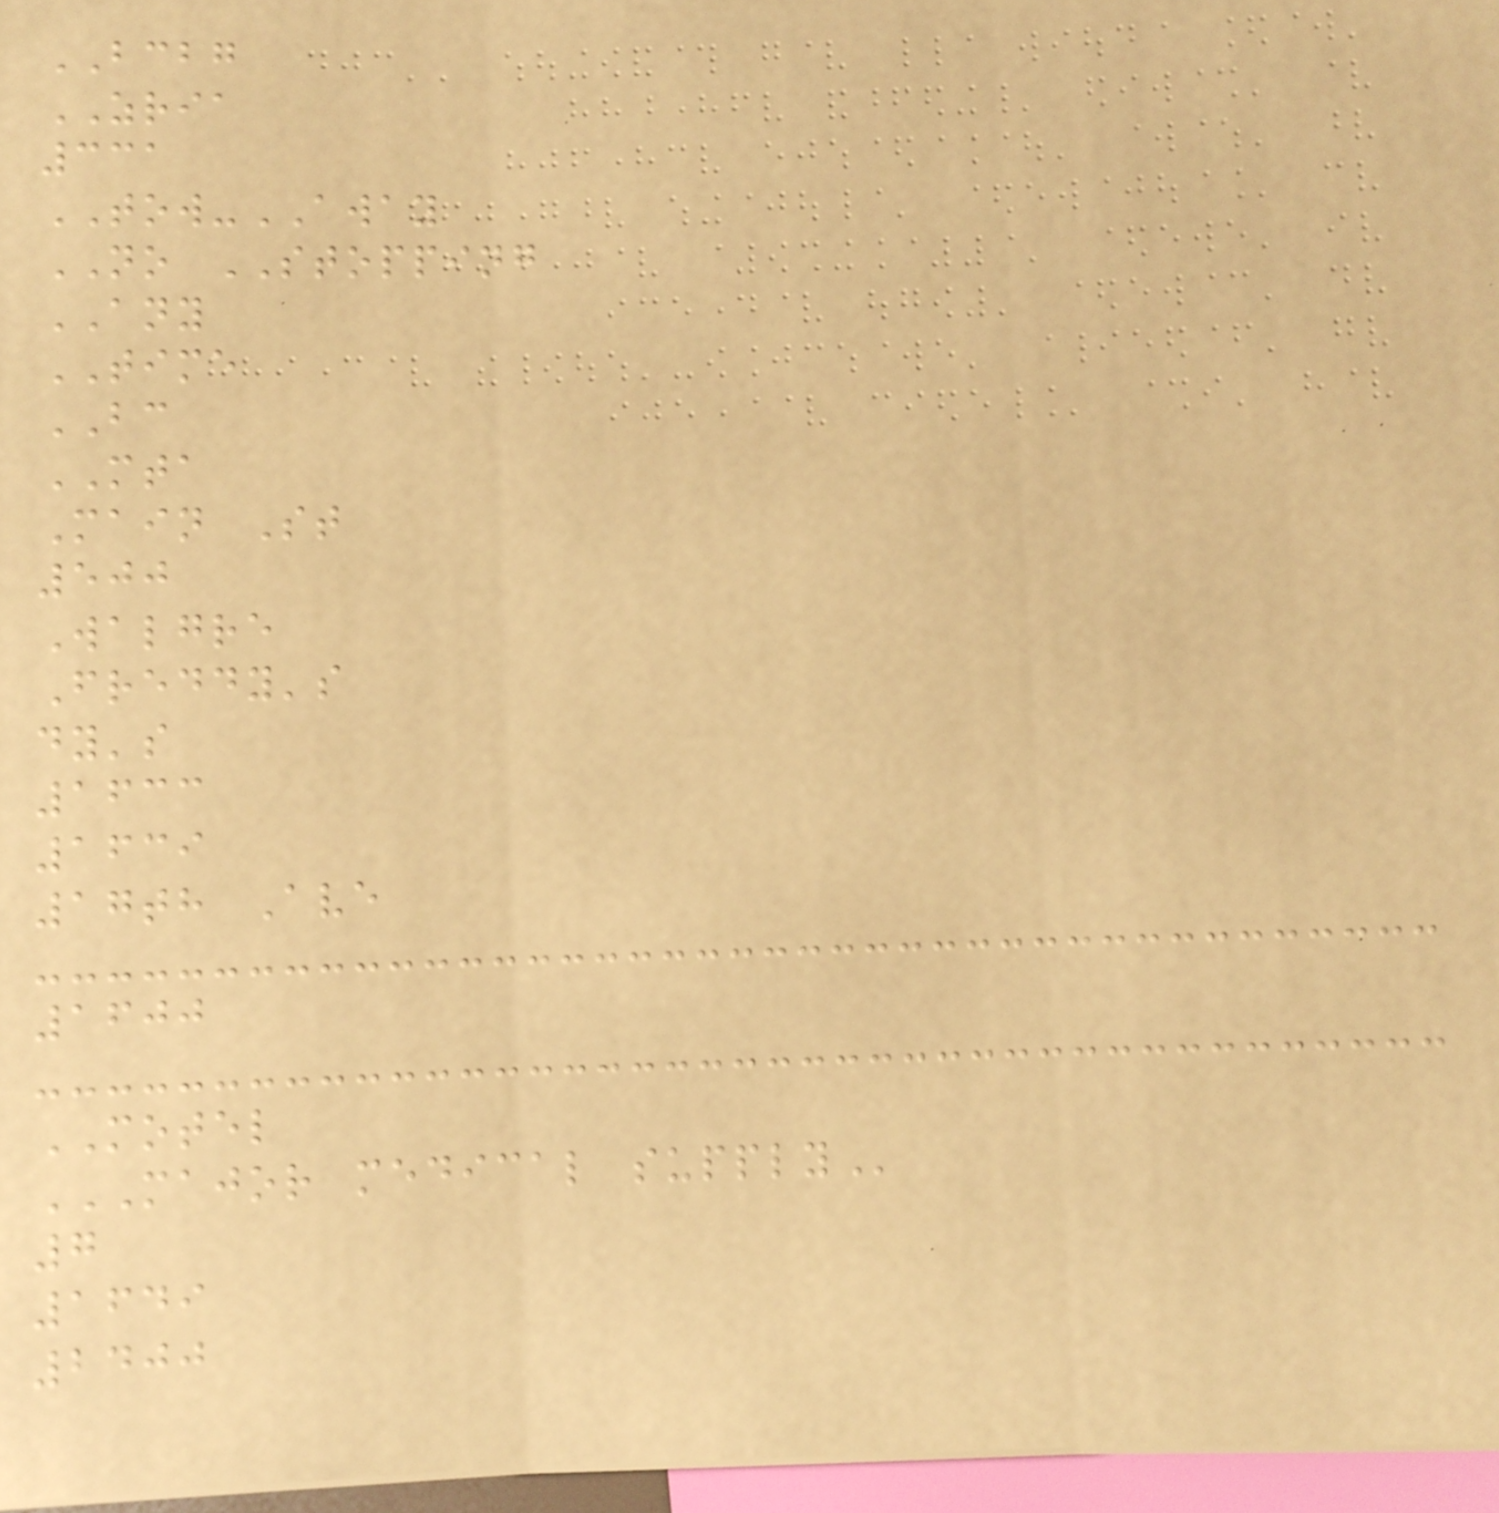BCBG
ZRIA
331
TOW-AWAY
NO STOPPING
ANY
TIME
BC
MTA
Main St
500
Walgre
Freddy's
dy's
1633
1639
17th Ave
1600
MOTEL
MAJOR MEDICAL SUPPLY
7
1649
2400
